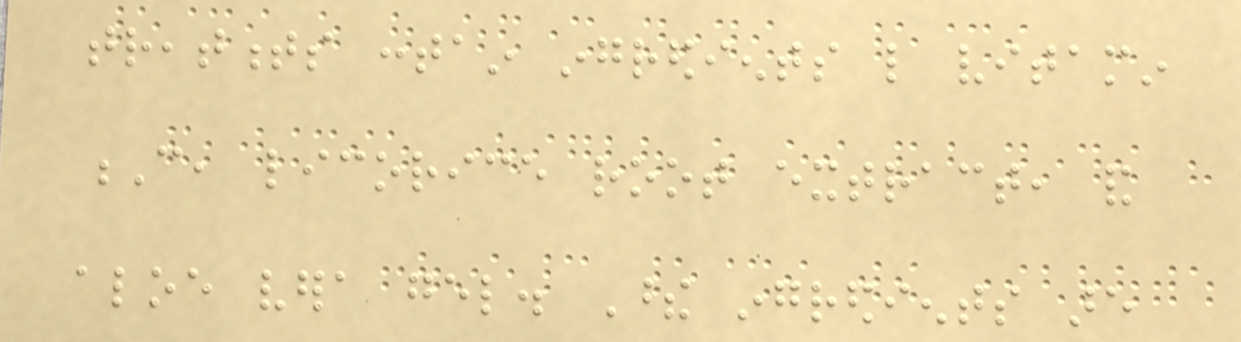treatments contain ingredients like vitamin
C, licorice root extract, and
aloe vera gel. These ingredients are
